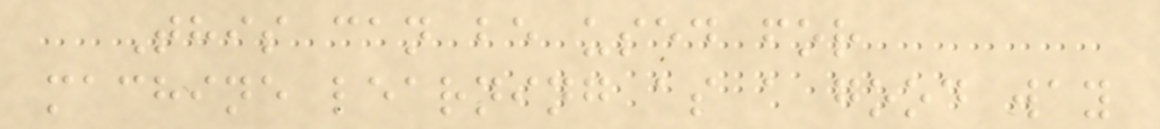This can be used for
machine learning as a good way
